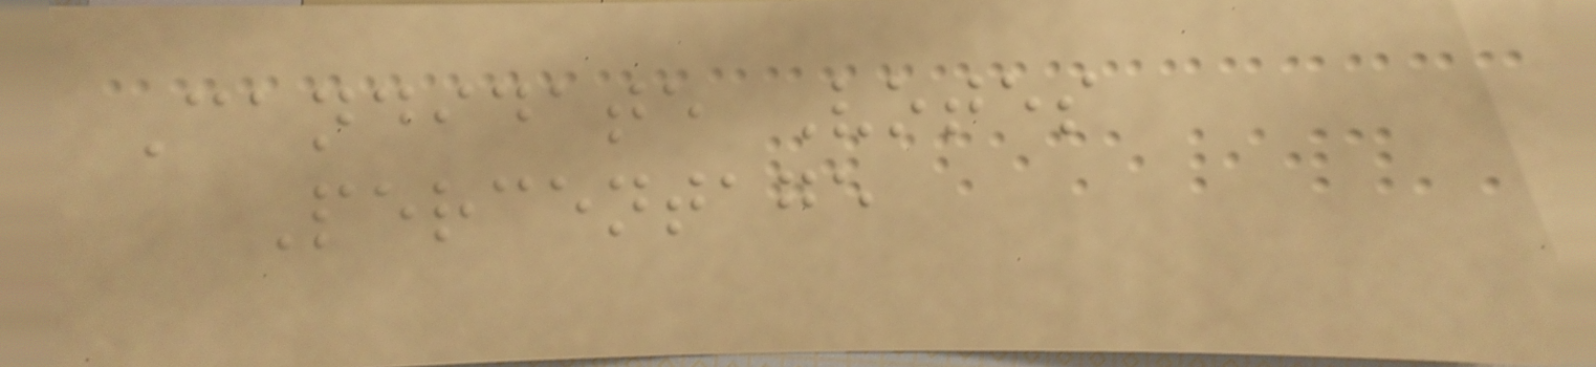Candidate Votes
Percentage
